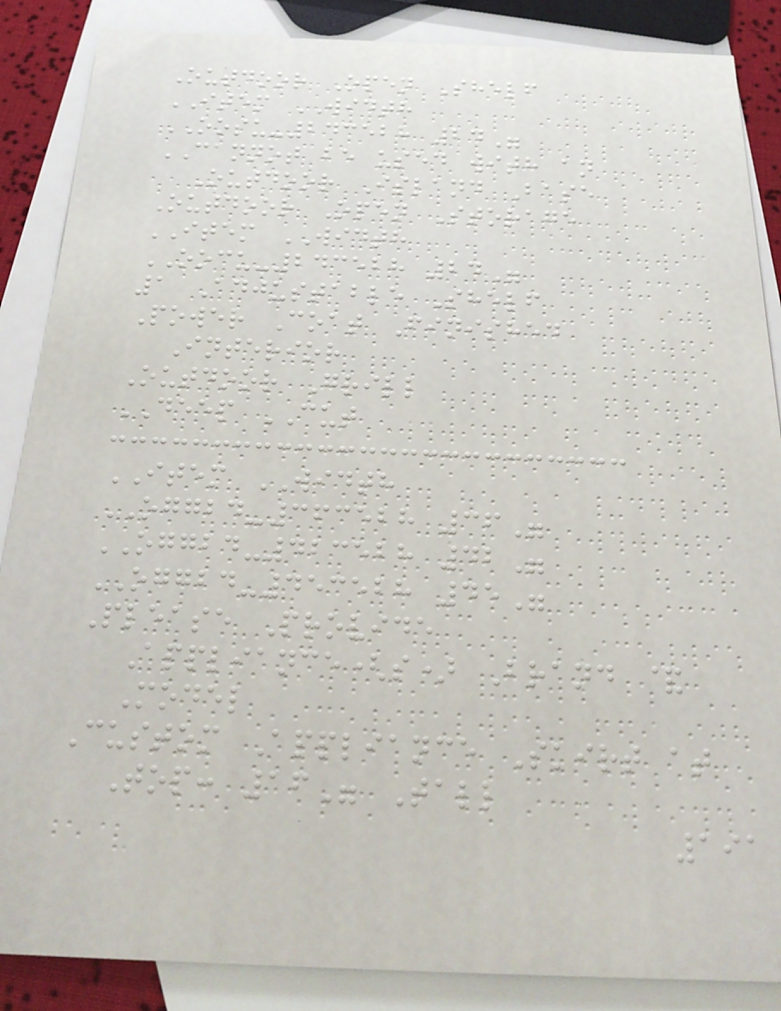Outdoor Open Shelf
ITEM WIDTH
OOSU-243528 24"
CANNOT be used with an
Outdoor Island Base
Outdoor Open Storage
ITEM WIDTH
OOCU-243528 24"
1 Adjustable Shelf
Power Coat Finished
Interior
Outdoor Grill
DEEP CUT
ITEM WIDTH
OGGBD-363528 36"
OGGBD-423528 42"
OGGBD-453528 45"
Please Provide
Appliance(s) Brand &
Model
Custom Appliance Skirt at
Top: 16" Tall
191
